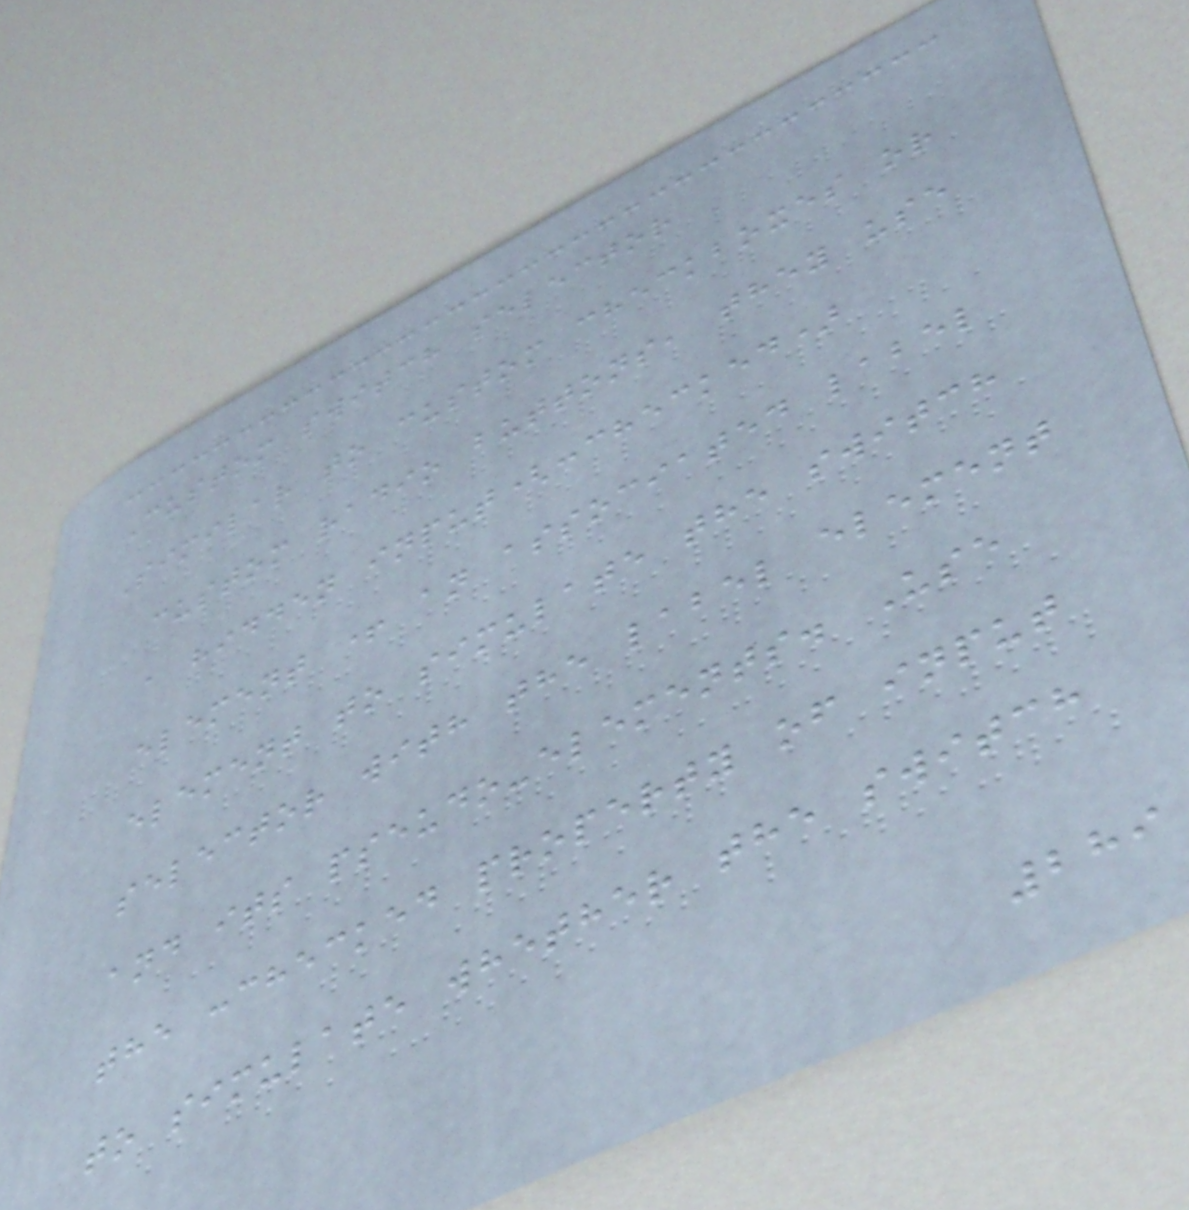Custom switch selector
Similar to custom checkboxes or
custom radio buttons, they use
a hidden input(:checked)
element + an associated label
element to simulate the switch
selector with the label element
and its pseudo-elements. Use
the :checked property of input
to simulate whether the switch
289
